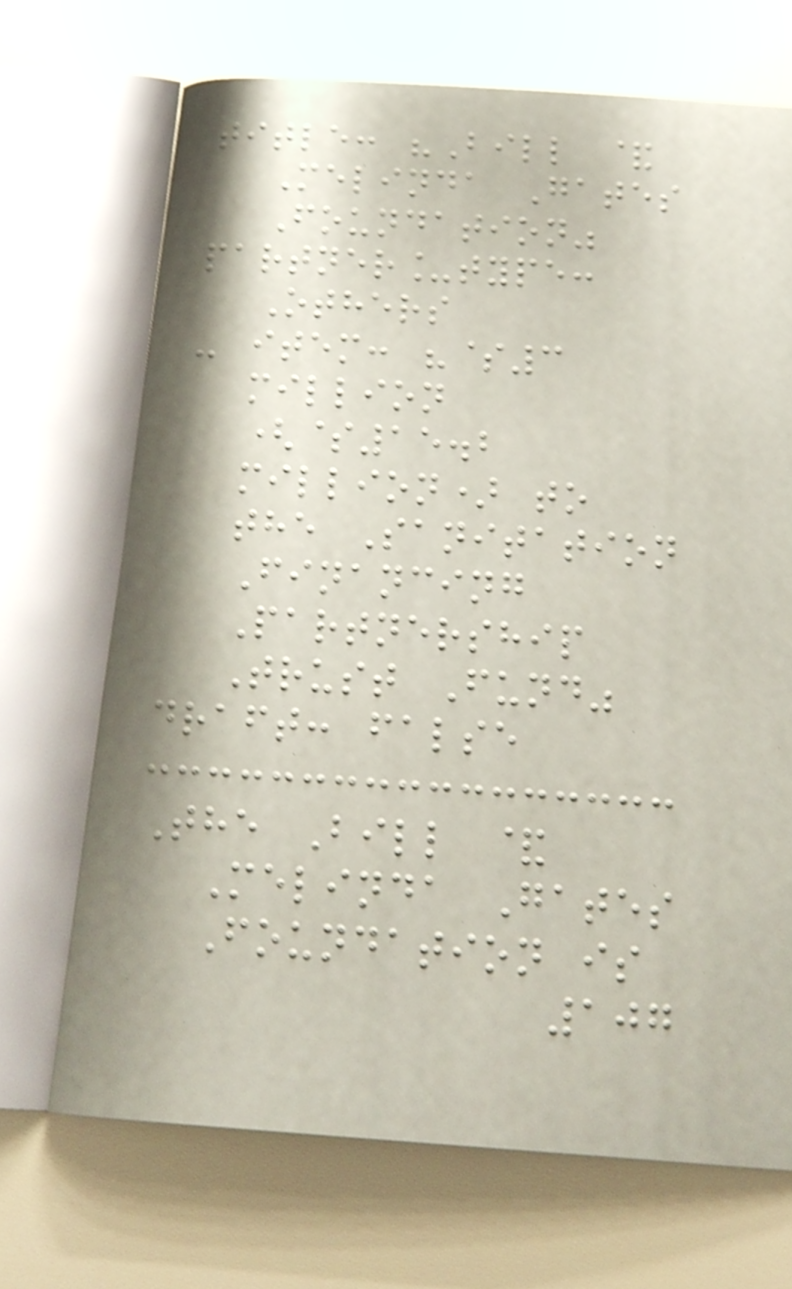title: "Bill &
Melinda Gates
Foundation"
partner_type:
Others
- item: "$3
million
($15.2
million) to
the Sanitation
Financing
Partnership
Trust Fund"
draft: false
The Bill &
Melinda Gates
Foundation is
107
